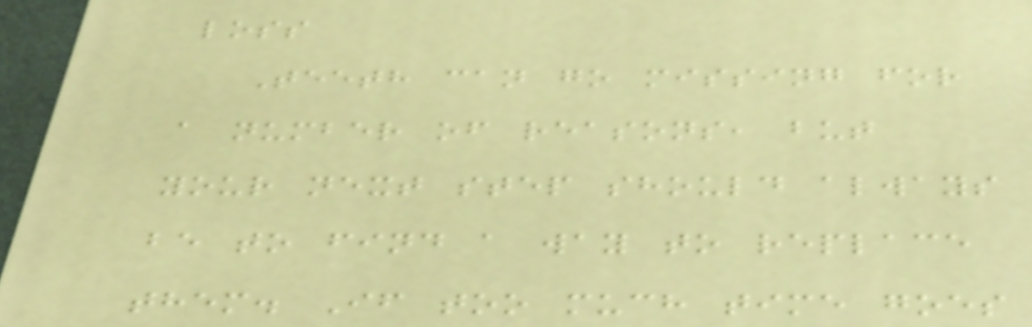loss
Teeth can go missing for
a number of reasons, but
your next step should always
be to find a way to replace
them. If too much time goes
